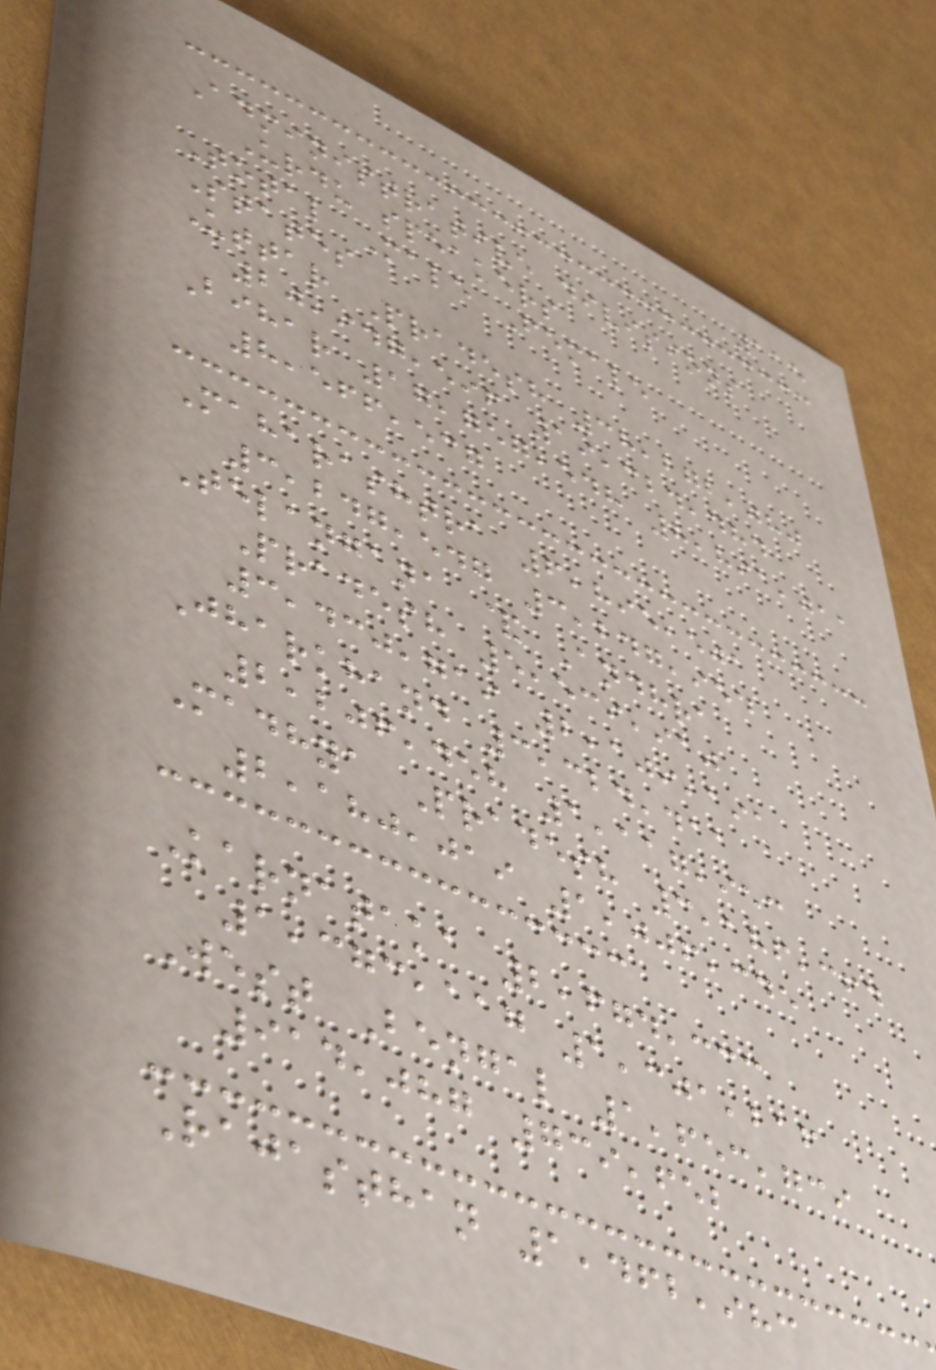115
Administrative divisions
Urdu speakers
Total Male Female
States
Uttar Pradesh 38,272,080
20,947,596 19,324,484
Bihar 17,757,548 8,891,011
8,566,537
Maharashtra 6,895,501
3,247,547 3,247,954
Telangana & Andhra
Pradesh 5,539,910
3,430,719 2,109,191
Jharkhand 3,324,411
2,206,458 1,117,953
Madhya Pradesh 3,186,364
2,180,019 1,006,345
Karnataka 2,674,333
1,373,117 1,301,216
West Bengal 1,653,739
914,087 739,652
Rajasthan 1,462,983
